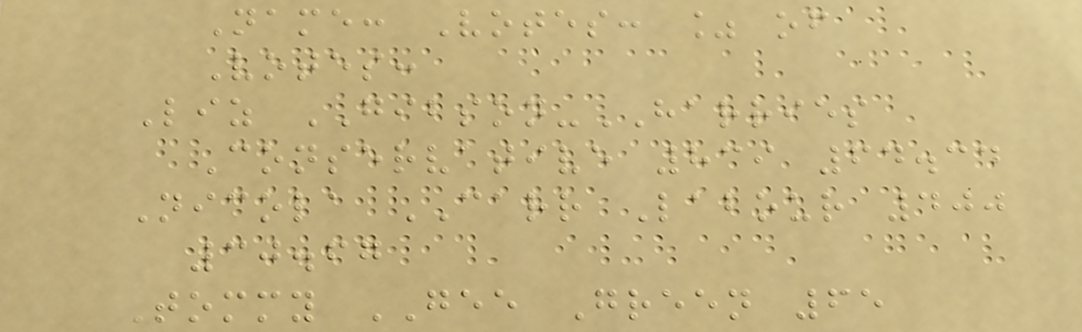Name: Votes: % of
Votes:
Liz GIBSON-HARRIES
Conservative 839 64.34
Nicola CARR Labour 400
30.67
Tommy GEE Green 65
